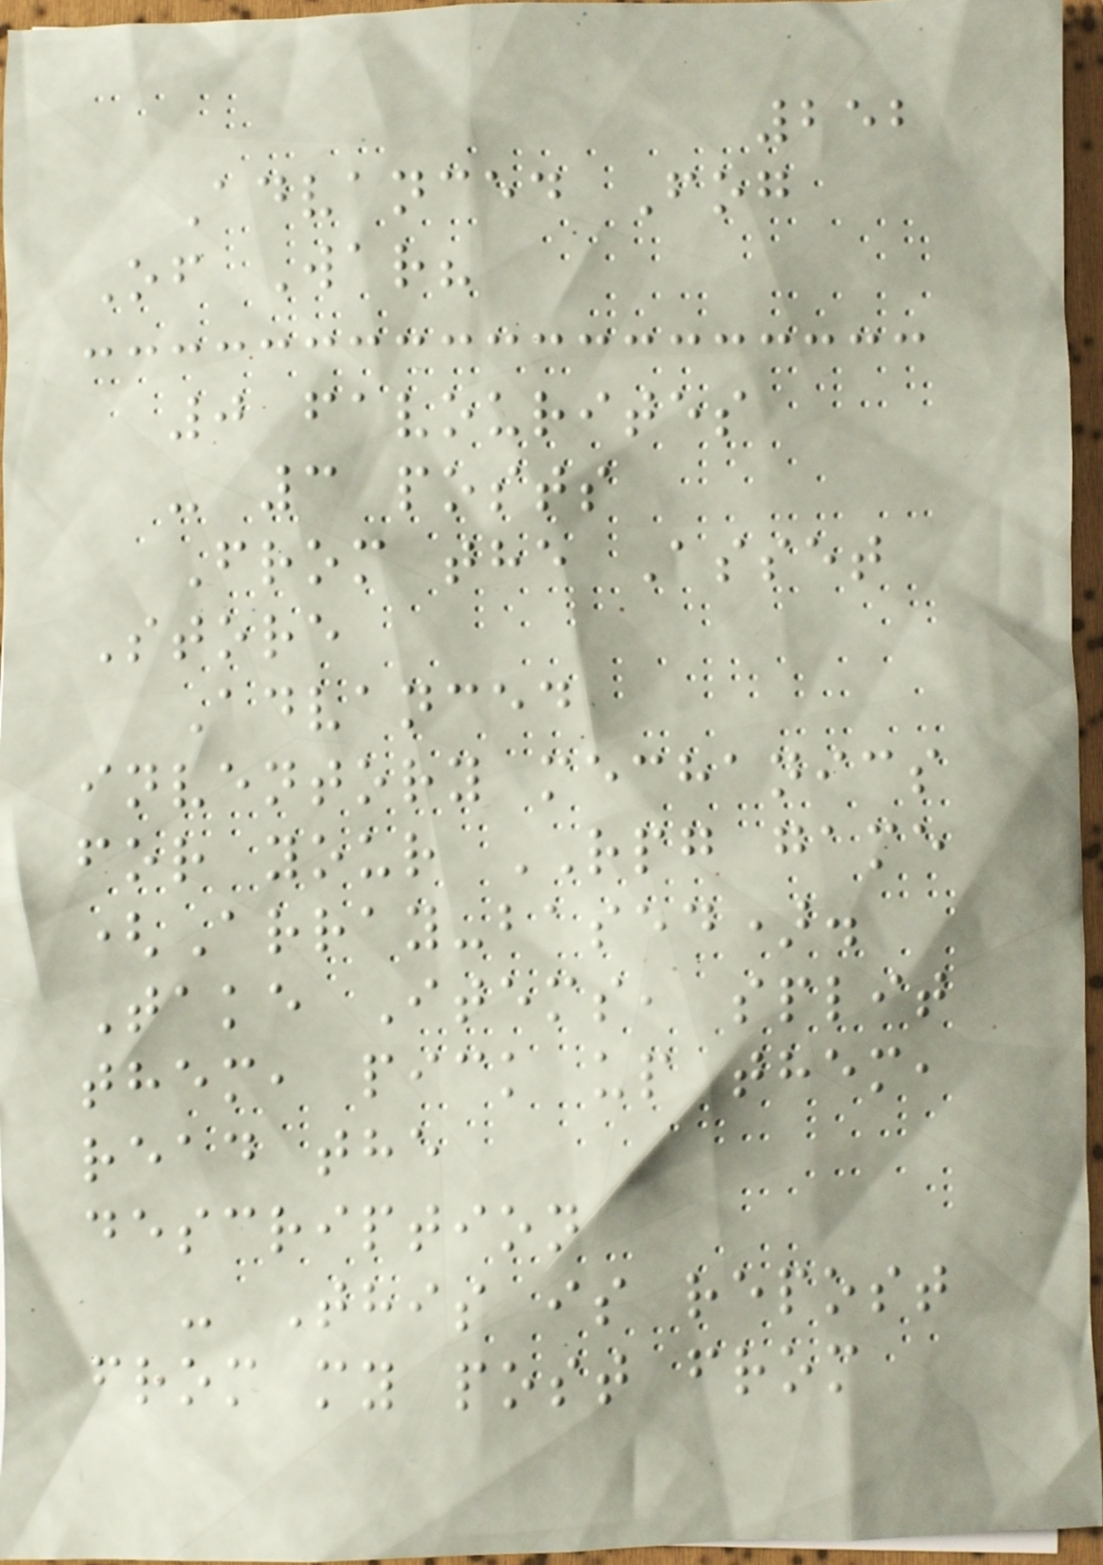252
Advanced Fog
Of War?
0 favourites
- 3 posts
From the Asset
Store
Advanced
inventory mechanics
for your RPG game
(Array-based).
Take Items, split
them, pick up them,
read the
description
- This is repost
from my post from
